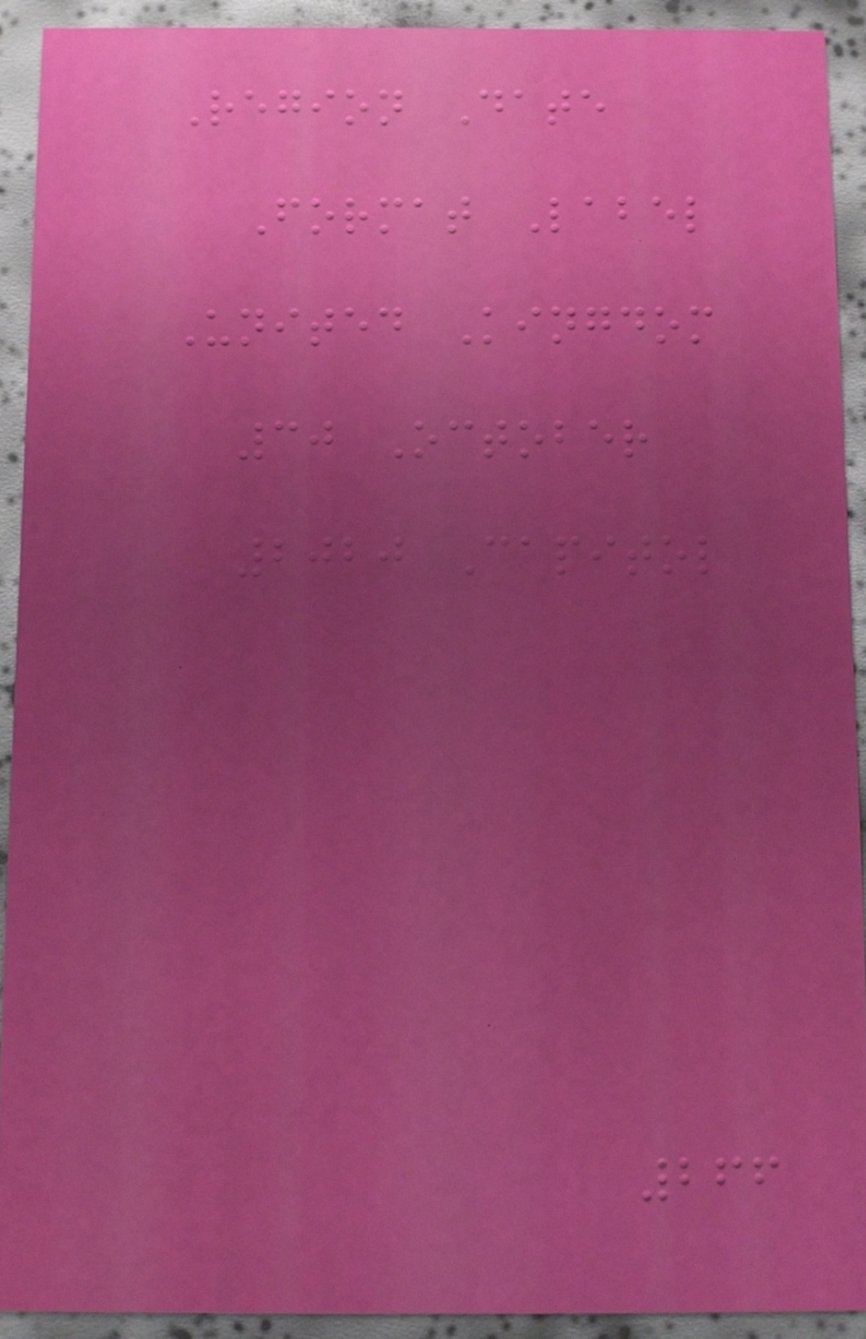Region Date
Format Label
United Kingdom
30 October
2020 Capitol
266
